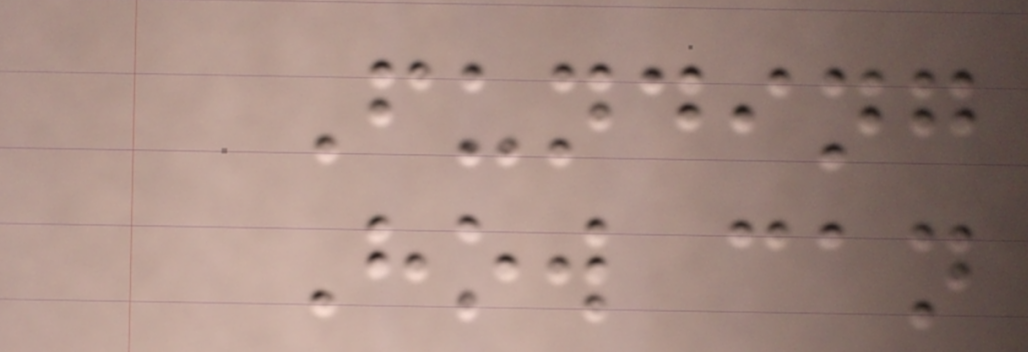Funding
How can
